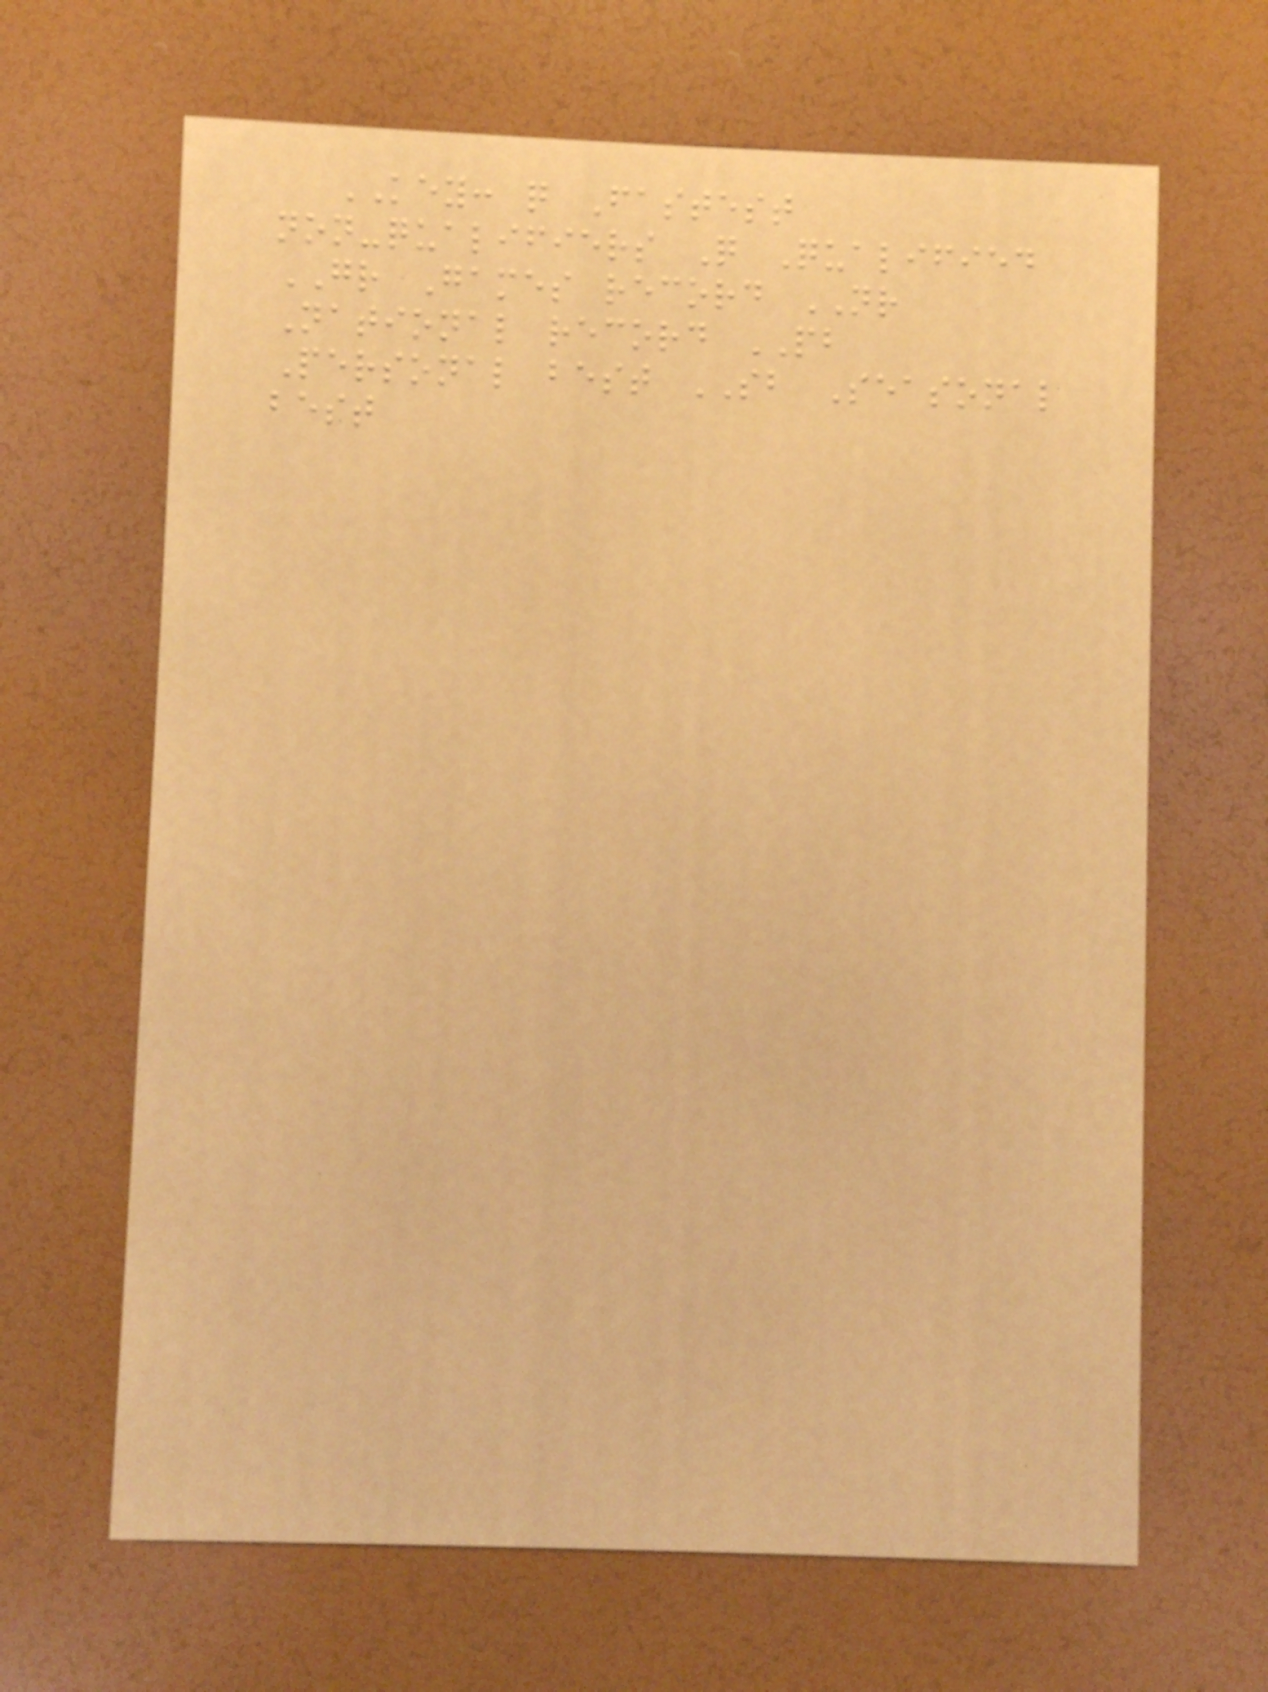KEY: q Fastest
non-qualifiers Q Qualified
GR Games record NR
National record PB
Personal best SB Seasonal
best
